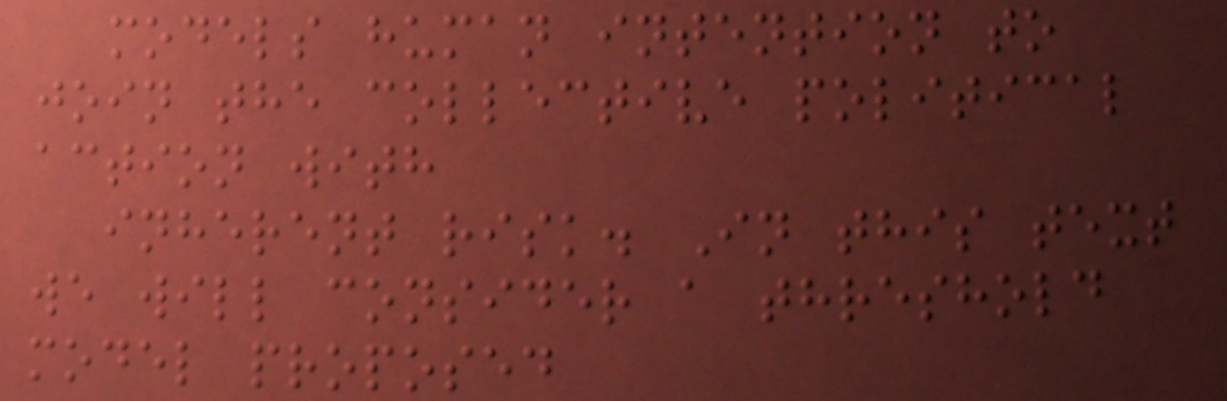models human intention to
join the collective political
action with
inherent risk. In this text
we will consider a threshold
model proposed
